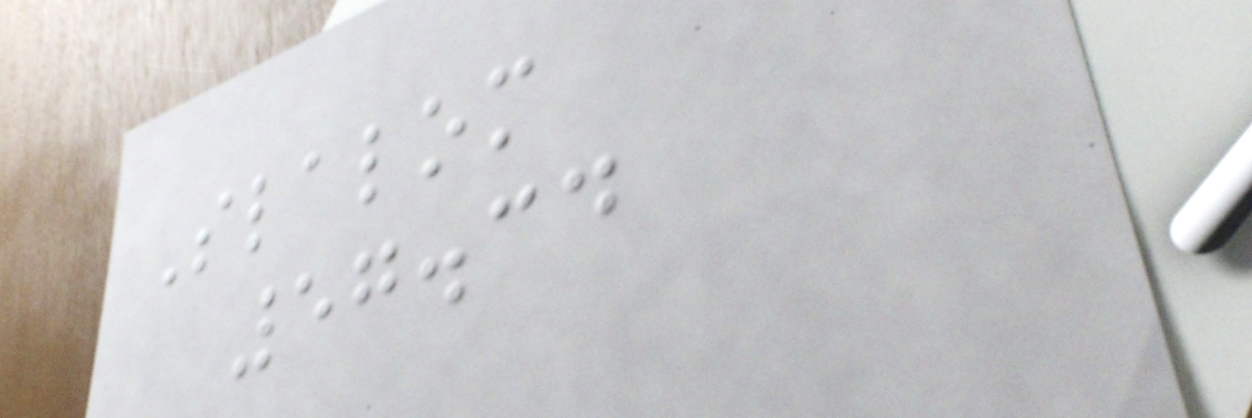Slalom
57.34
